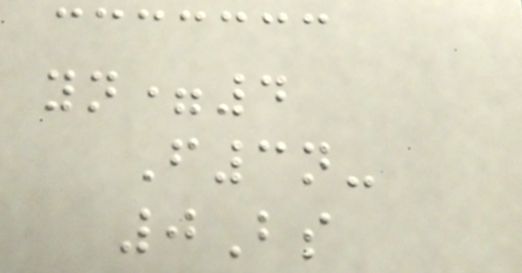yn=4
F3n-
0Bs
